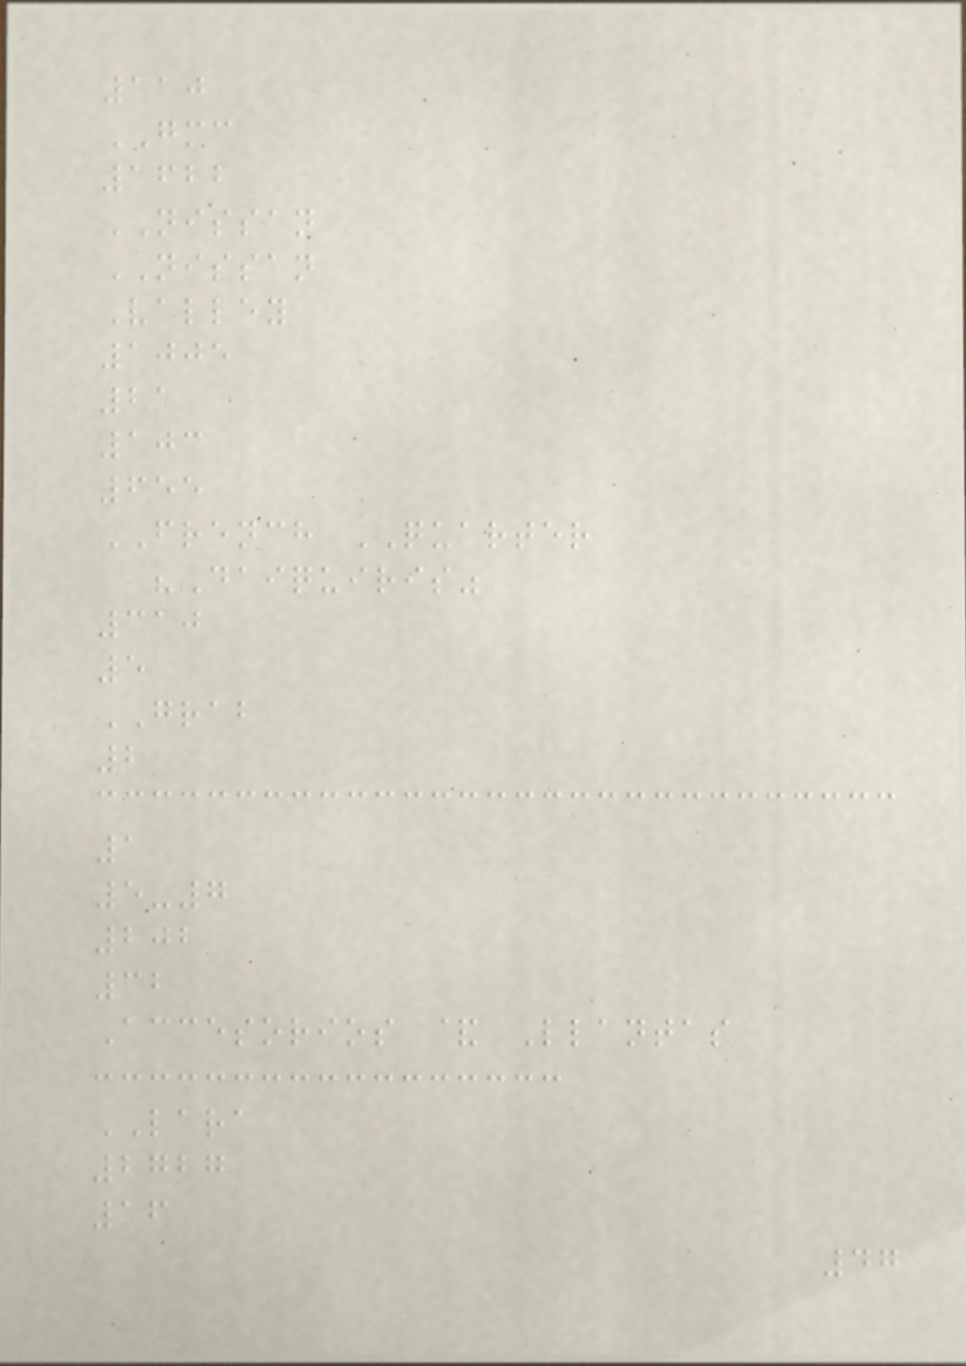110
GMC
1622
NISSAN
NISSAN
Valley
1005
21
103
655
FRENCH QUARTER
"Daiquiris"
310
5
GRAB
2
1
5-7
202
32
Accesorios & Llantas
LARA
2727
16
47
